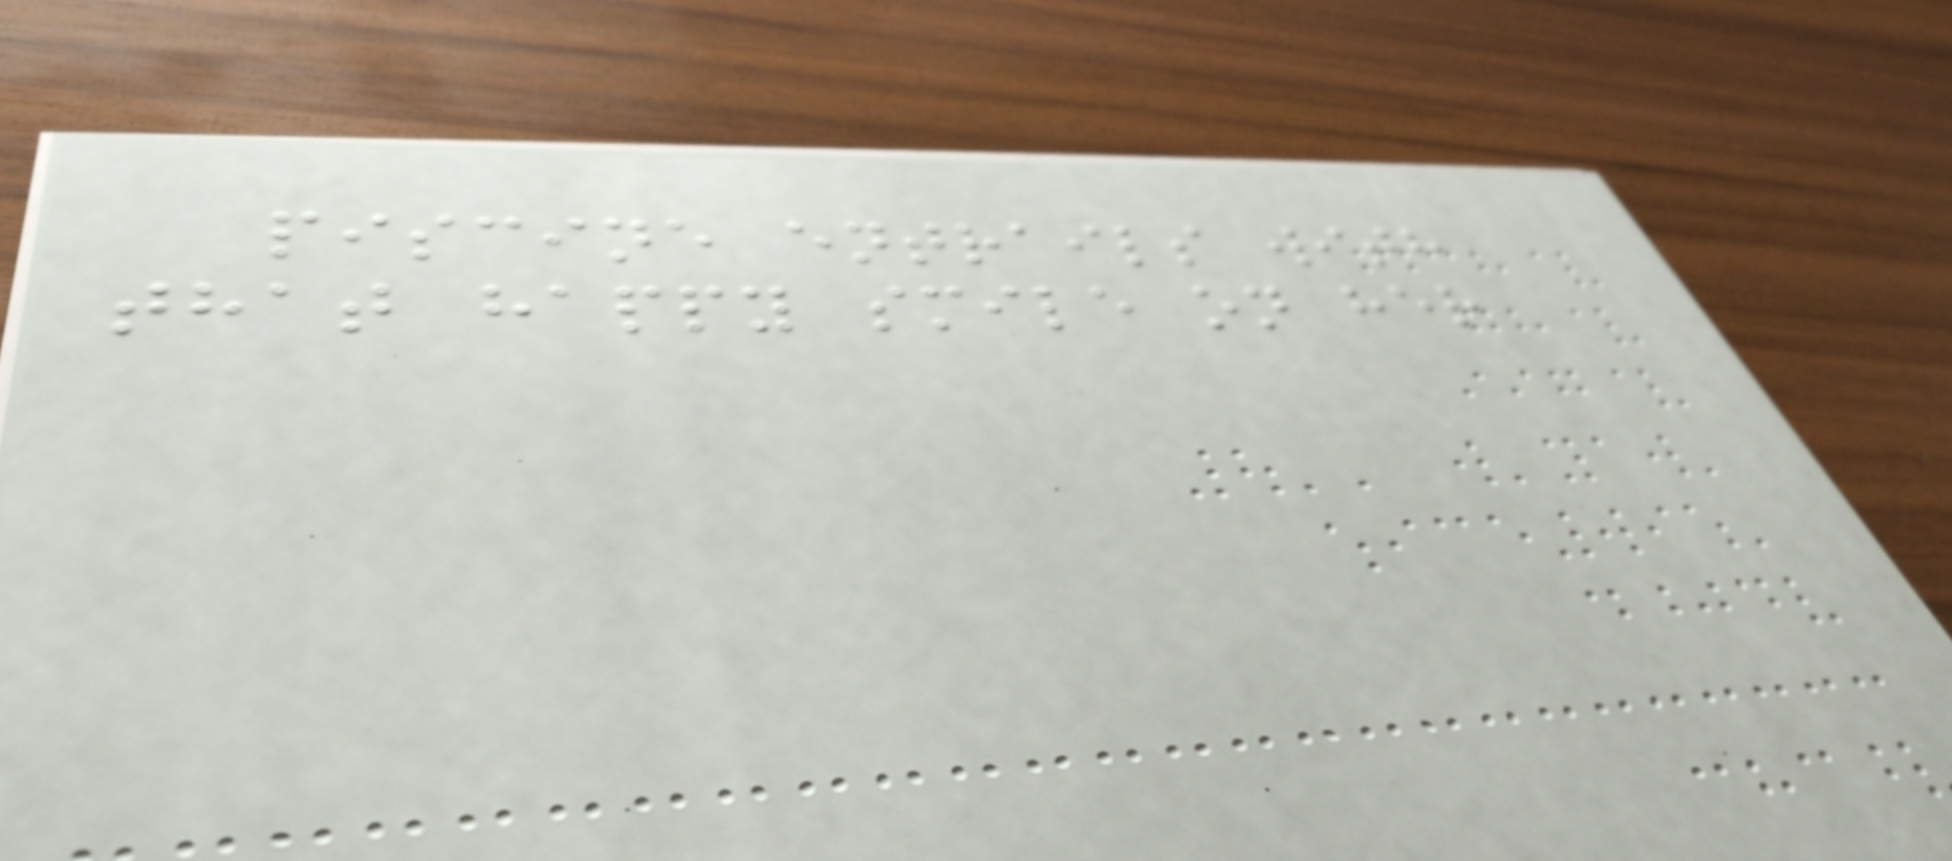piscine entrails with
that happy smile on her
